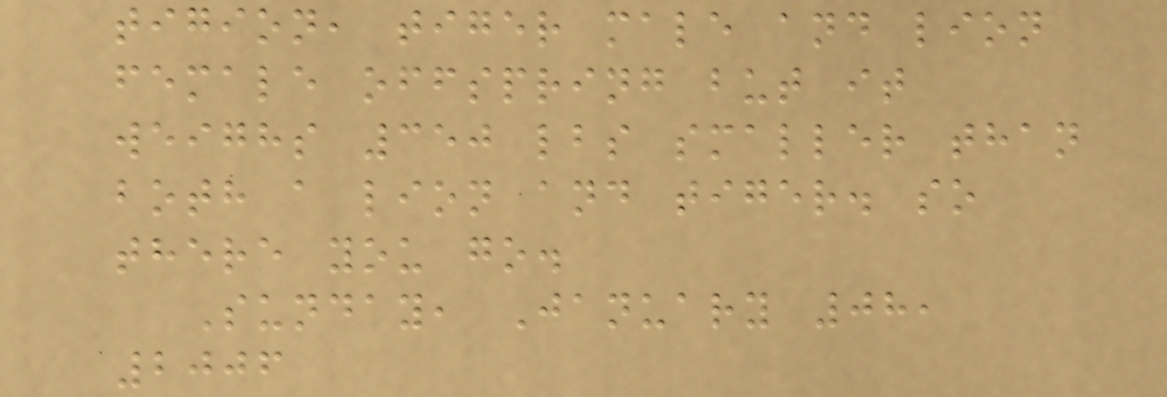tigion, tiger male and lion
female offspring but it
weighs 350 lbs smaller than
both a lion and tiger. so
there you go.
Sunday, January 08,
2006
